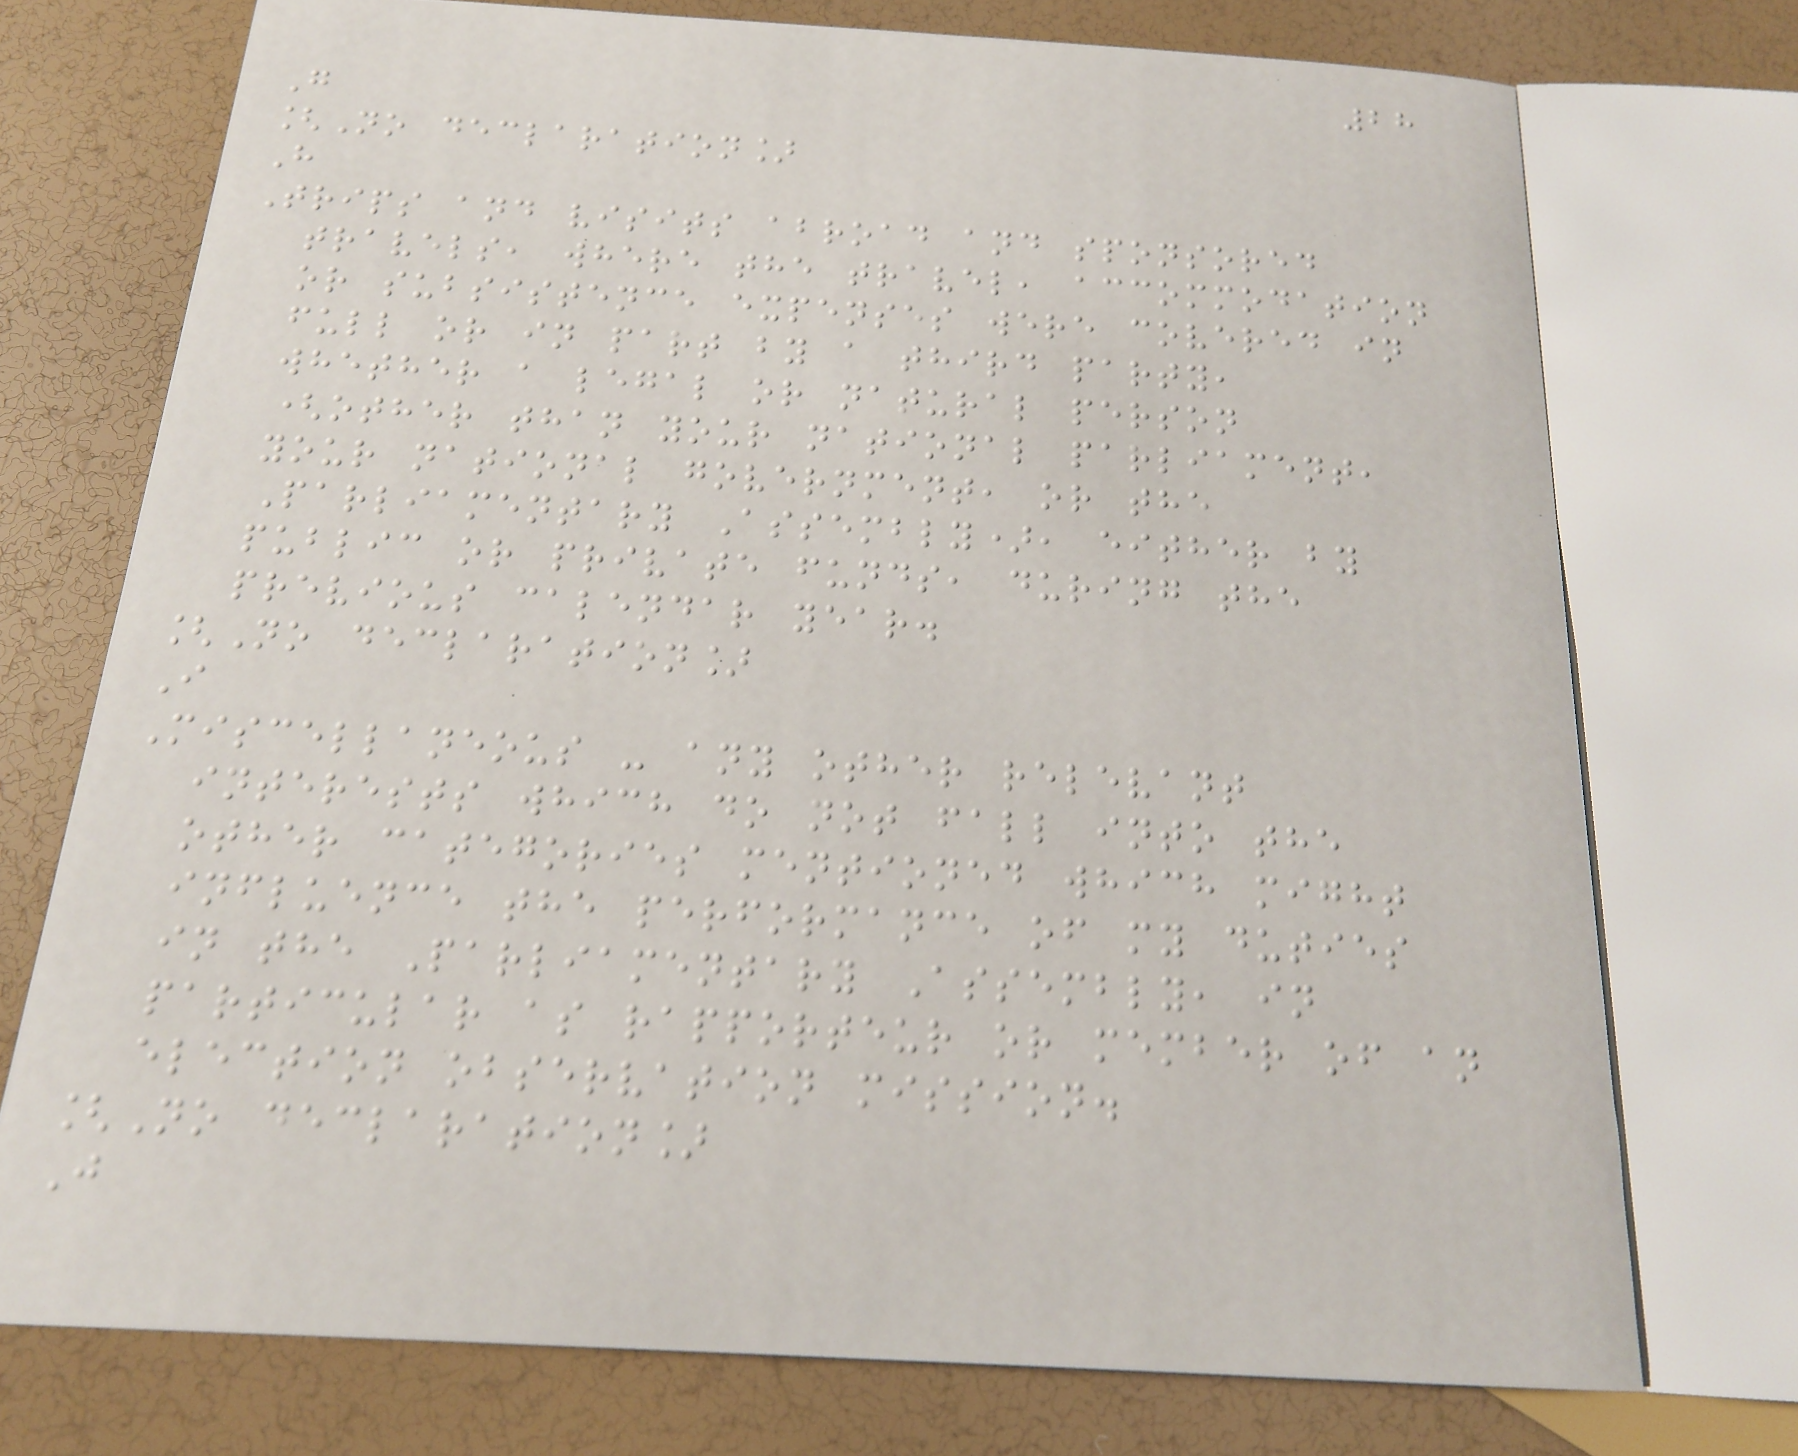28
G
[No declaration]
H
Trips and visits abroad and sponsored
travels, where the travel, accommodation
or subsistence expenses were covered in
full or in part by a third party,
whether a legal or natural person
(other than your national parliament,
your national government, or the
Parliamentary Assembly), either by
public or private funds, during the
previous calendar year.
[No declaration]
I
Miscellaneous - any other relevant
interests which do not fall into the
other categories mentioned which might
influence the performance of my duties
in the Parliamentary Assembly, in
particular as rapporteur or member of an
election observation mission.
[No declaration]
J
